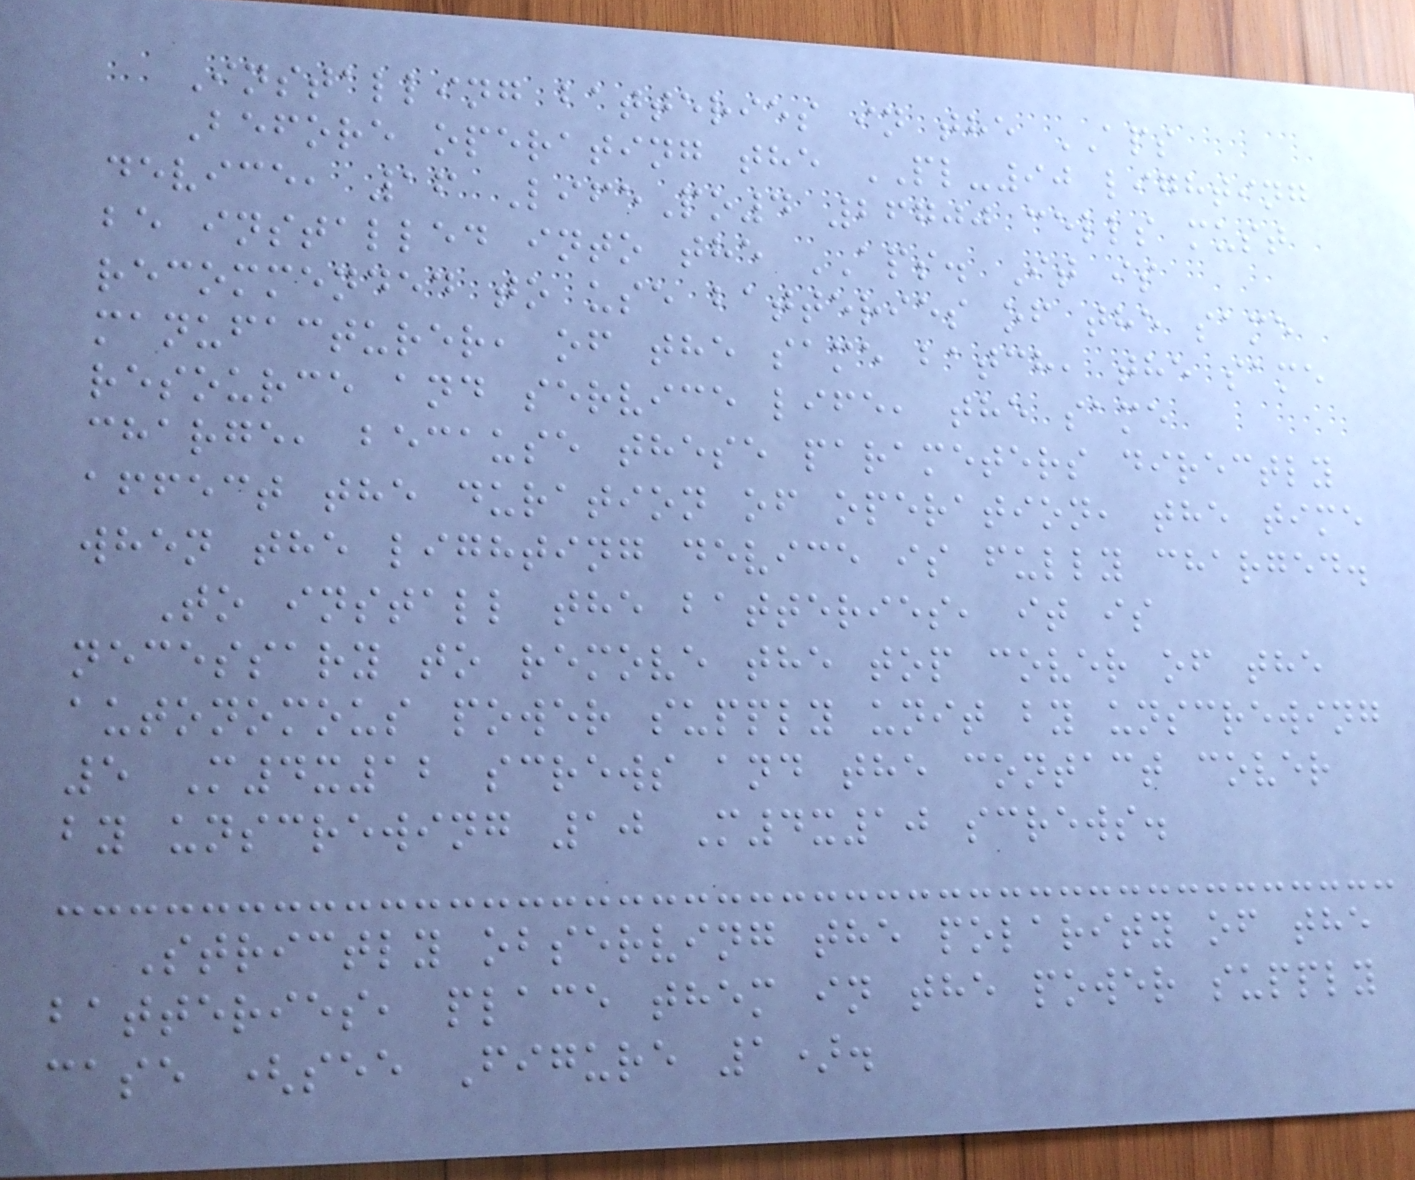Installing batteries in the APS
Before operating the PL-90 lighting
device, 16 LifePo4 26700 cells must
be installed into the APS. It is
recommended to use batteries of the same
manufacturer, of the same batch, the same
resource and service life, the same
charge, because these parameters directly
affect the duration of operation, the time
when the lighting device is fully charged.
To install the batteries, it is
necessary to remove the top cover of the
autonomous power supply unit by unscrewing
5 M4x12 screws and the contact cover
by unscrewing 10 M4x10 screws.
Strictly observing the polarity of the
batteries, place them in the power supply
case (see Figure 1).
